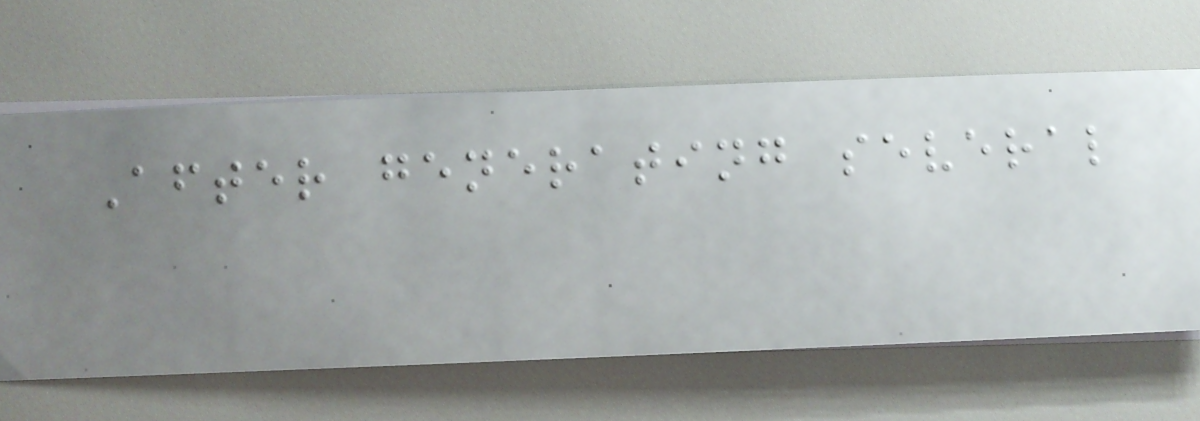After generating several
